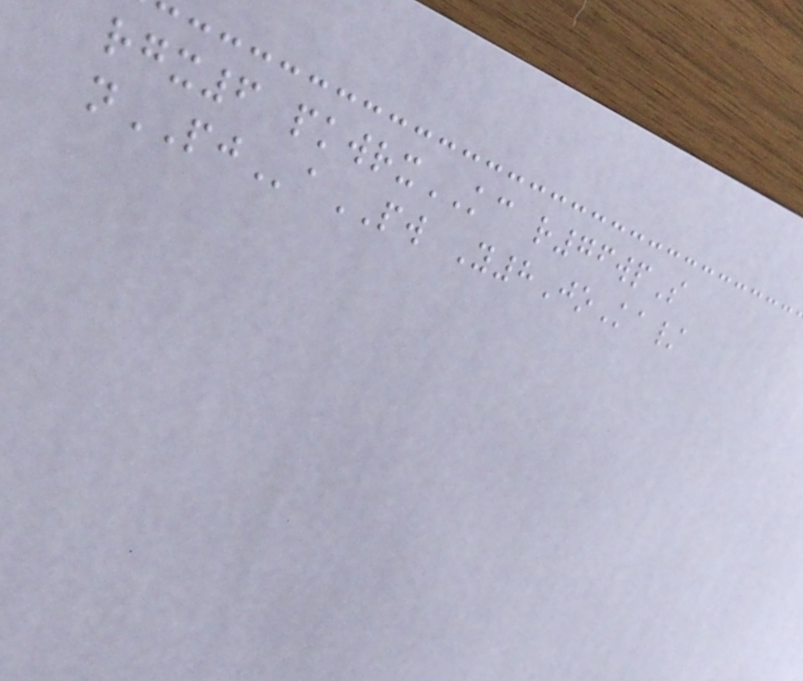rgx6 pkwrxKC r76wpS
nPJaPW Y8JoKa/
